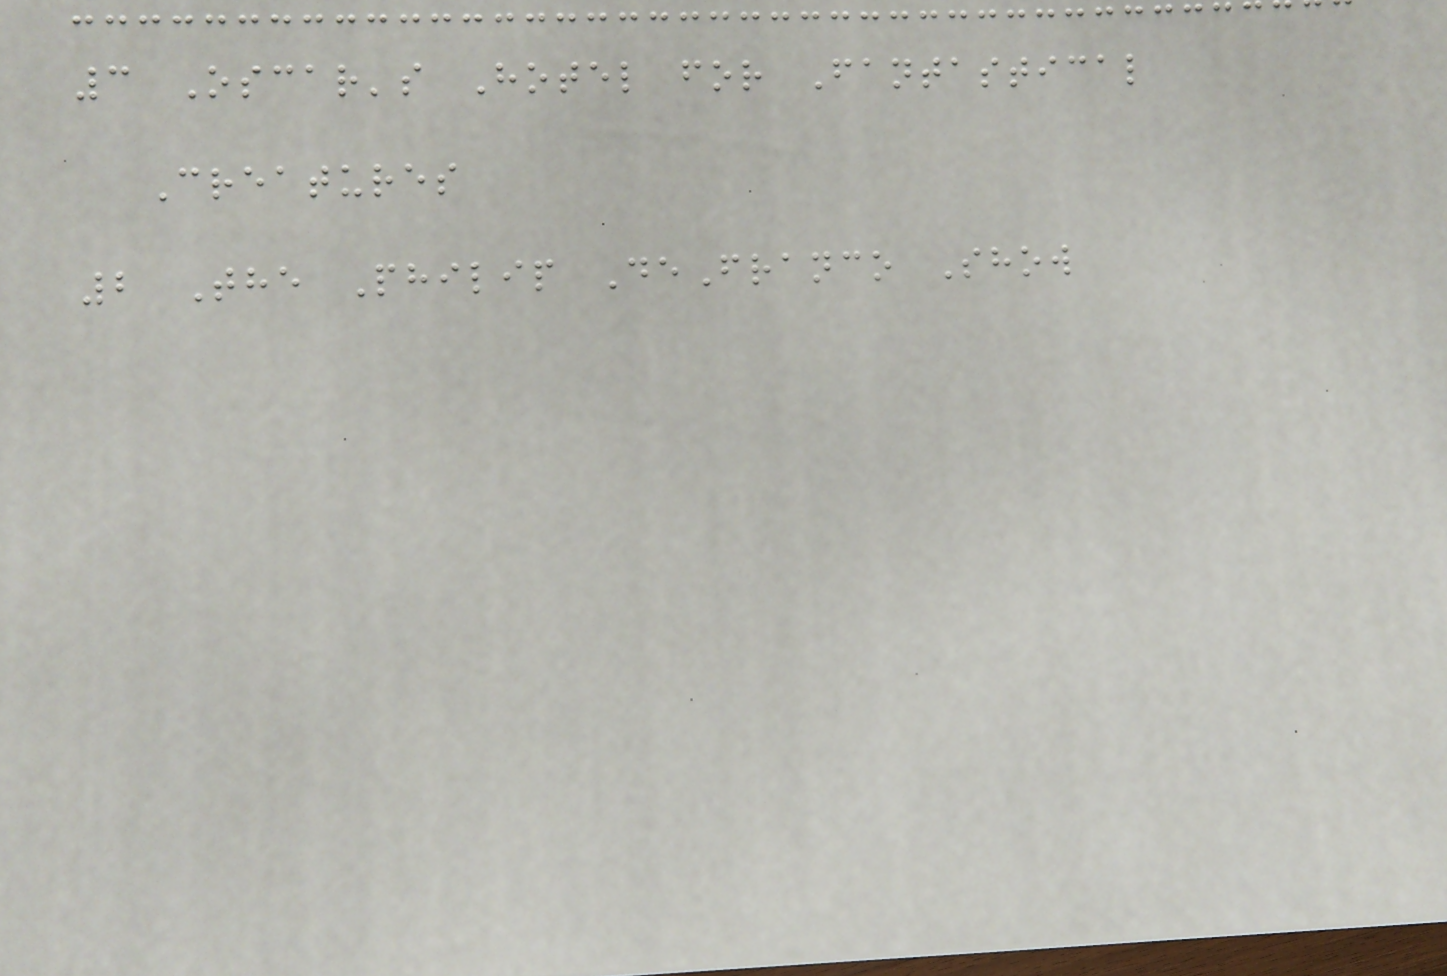3 Oscar's Hotel for Fantastical
Creatures
2 The Philip DeFranco Show
